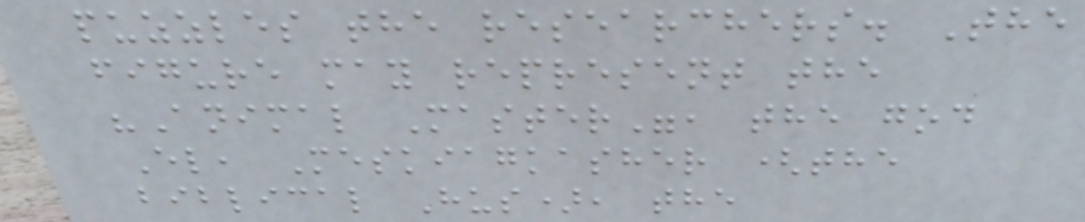puzzles the researchers. The
figure may represent the
"Animal Master", the god
El, Meskiagkasher (the
biblical Hus), the
